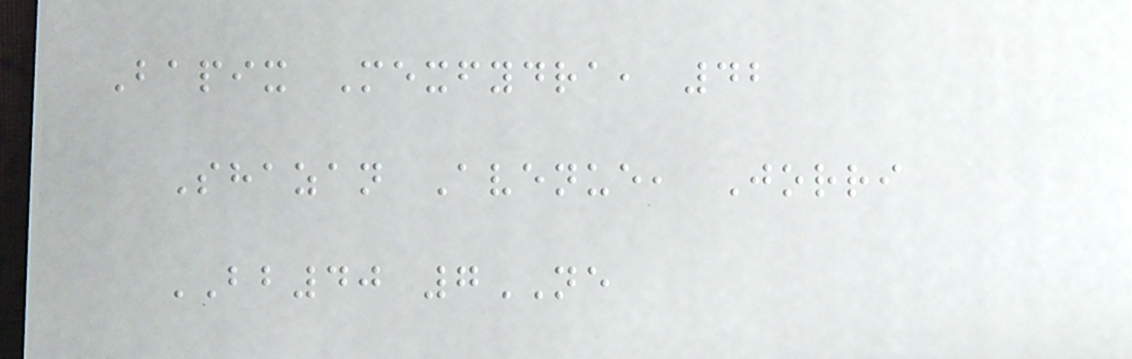Bapix Mexfydra, 42
Shazan Avenue, Jorri
BB40 7NE
